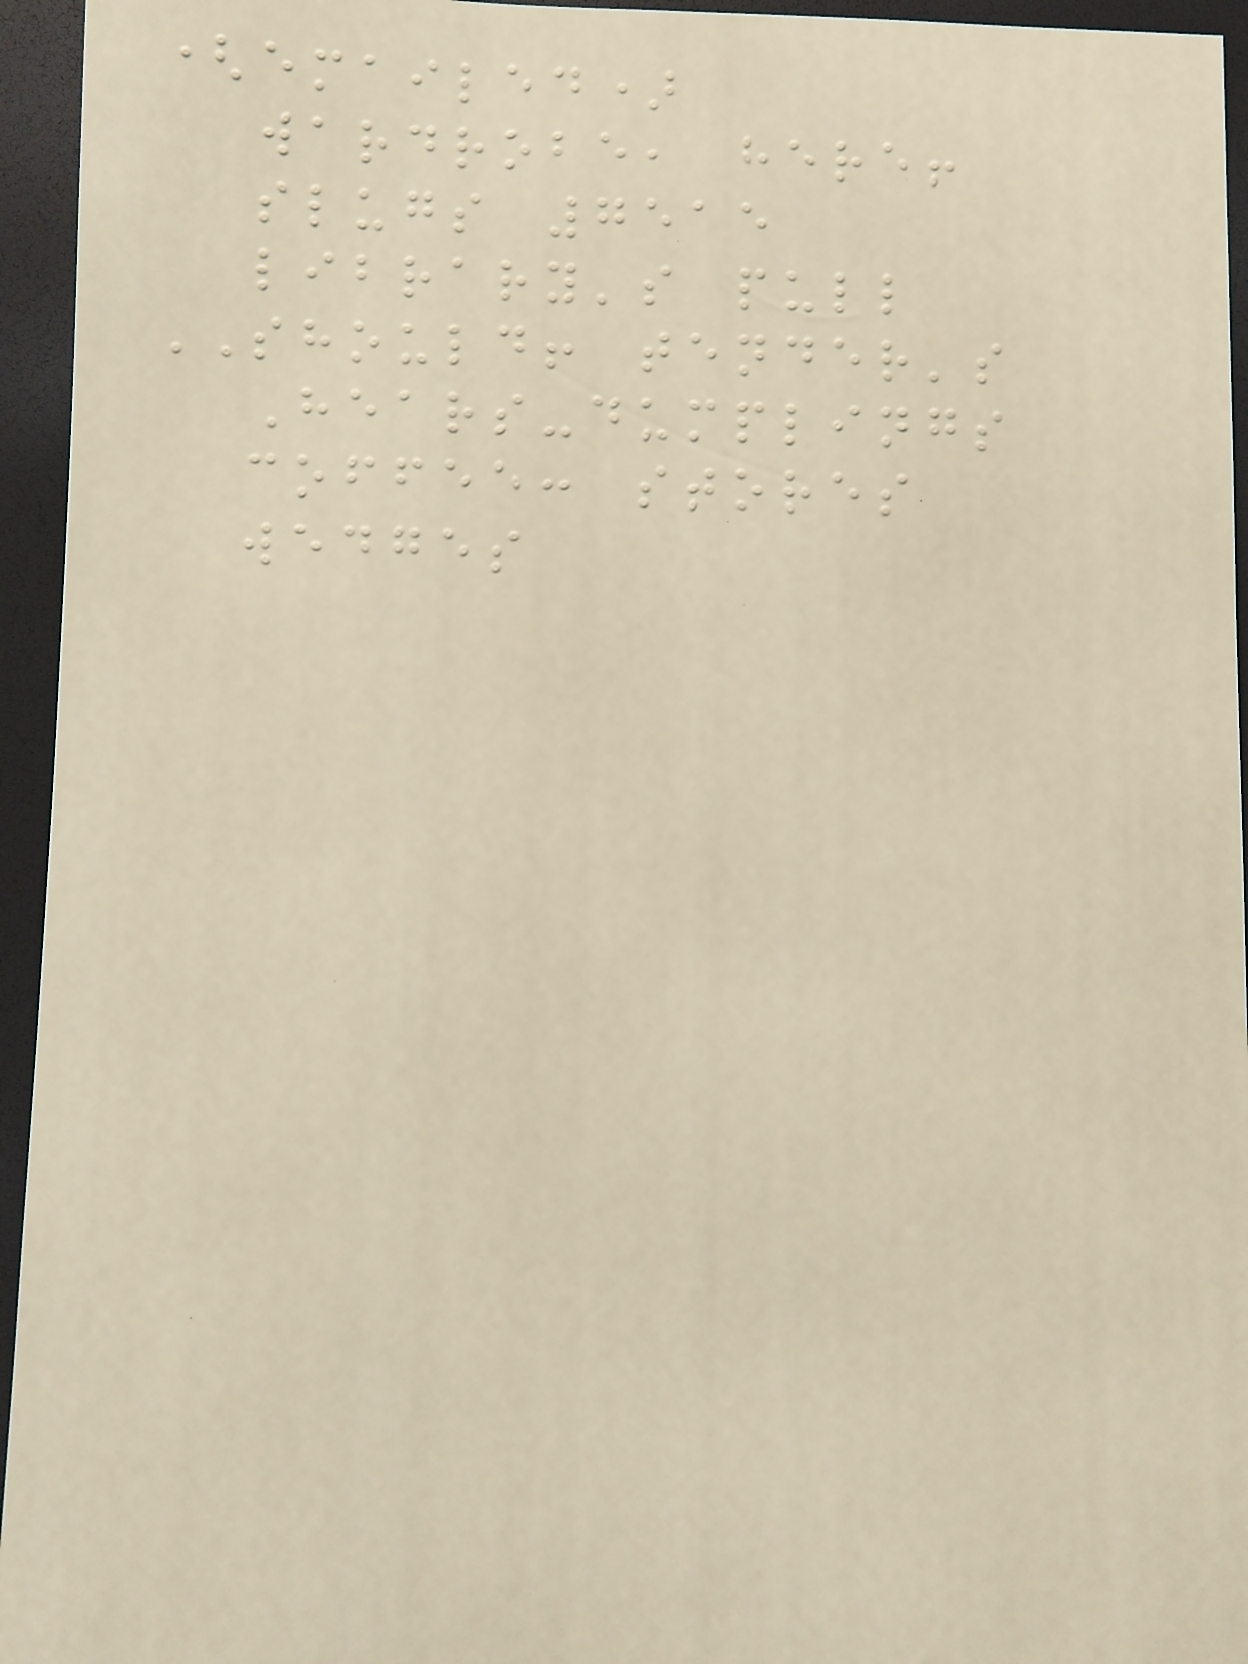(emailed)
wardrobe, here!
slugs 7515
library's pull
SHOULD! tender's
Hears-dumplings
coffee: stores
wedges
